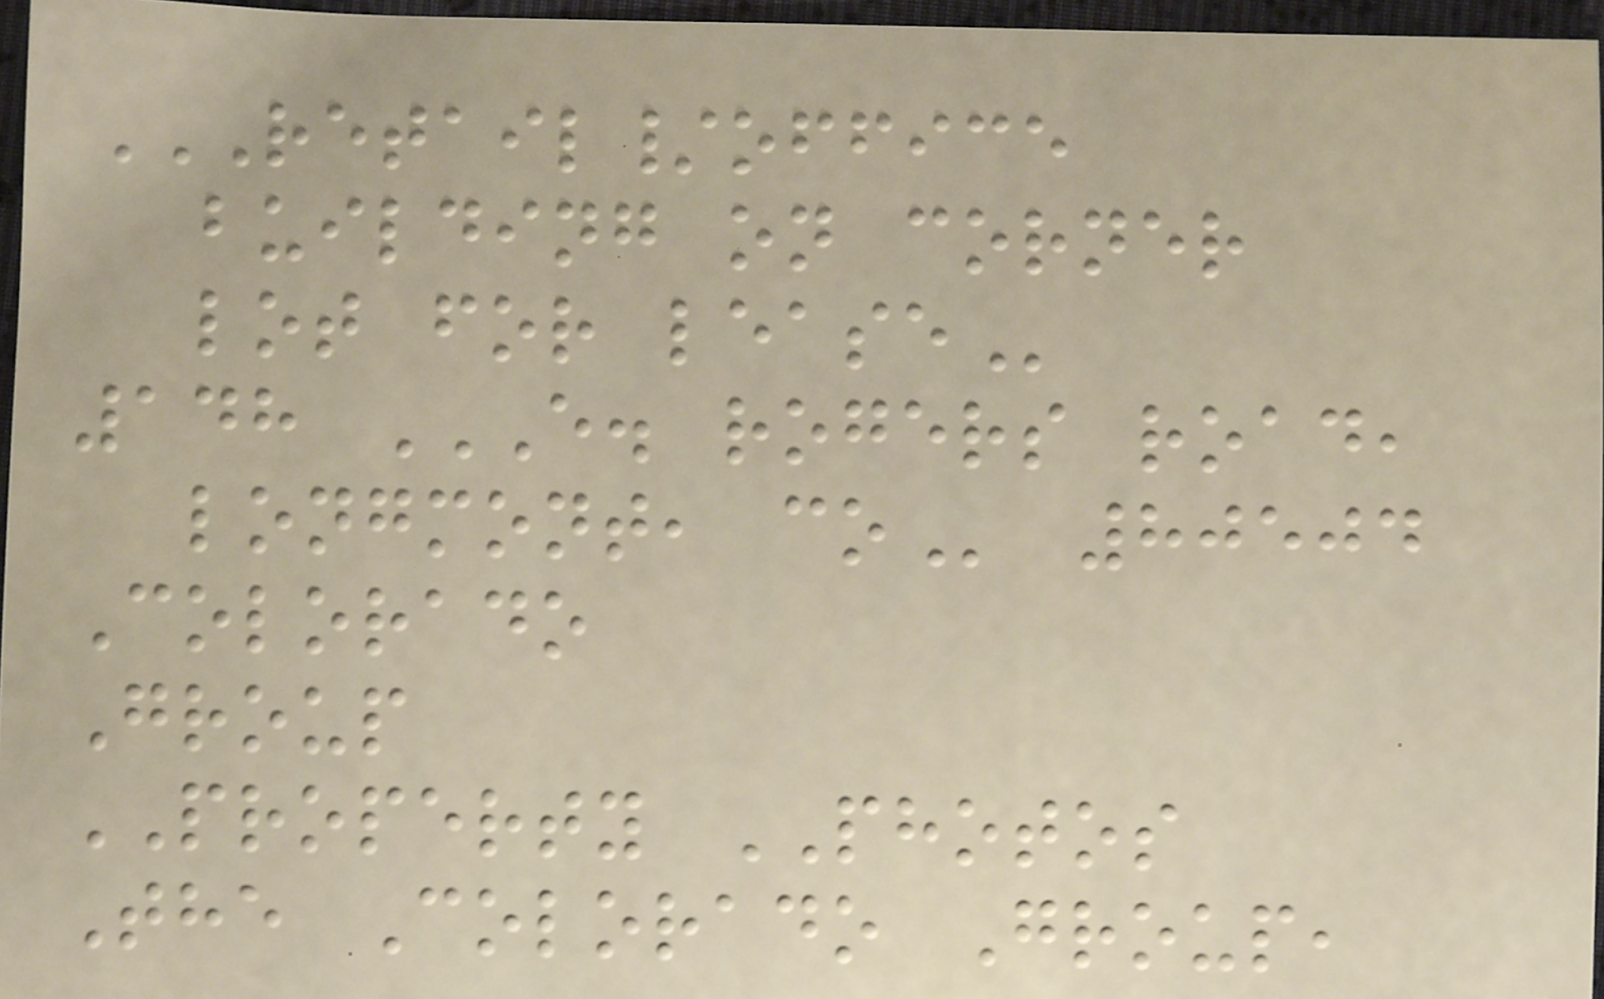RETAIL/OFFICE
BUILDING ON CORNER
LOT FOR LEASE
148 E. ROGERS ROAD,
LONGMONT, CO 80504
Colorado
Group
PROPERTY PHOTOS
The Colorado Group,
